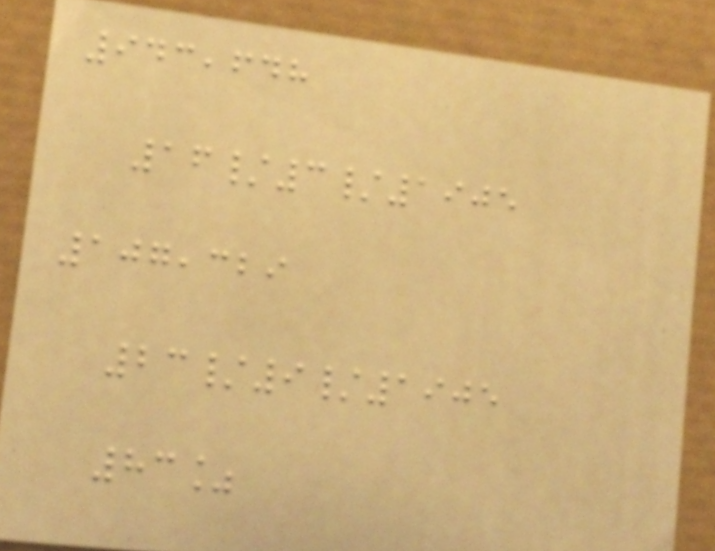943,648
16/3/1905
107,329
23/9/1905
83%
